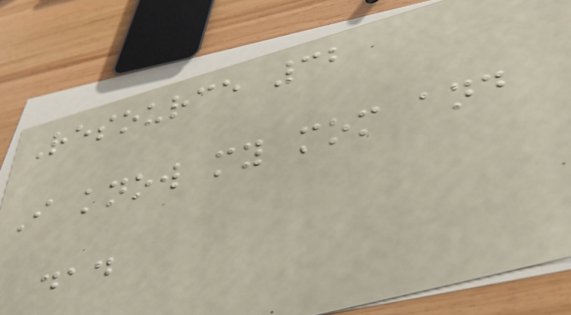Resource 32
I know my mom and
dad
